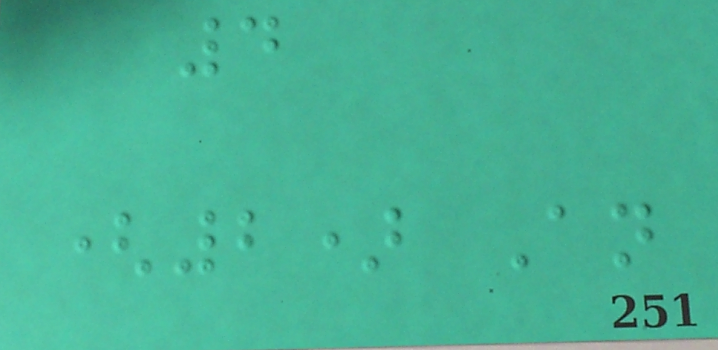4
(2) An
